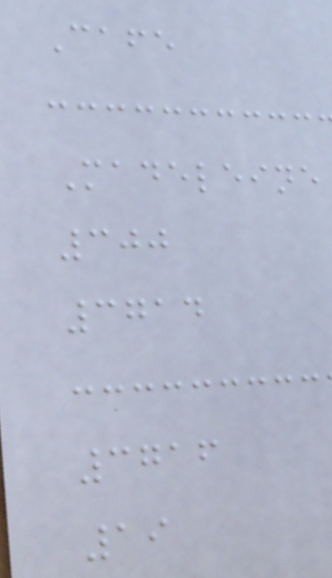Cafe
Madeleine
300
3714
3716
19
